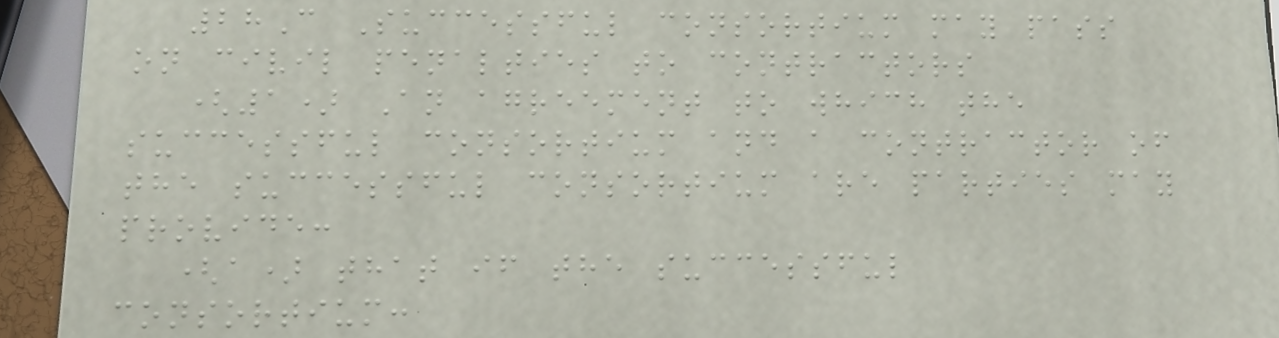28C Successful consortium may pass
on civil penalties to contractors
(1) An agreement to which the
successful consortium and a contractor of
the successful consortium are parties may
provide:
(a) that if the successful
consortium:
